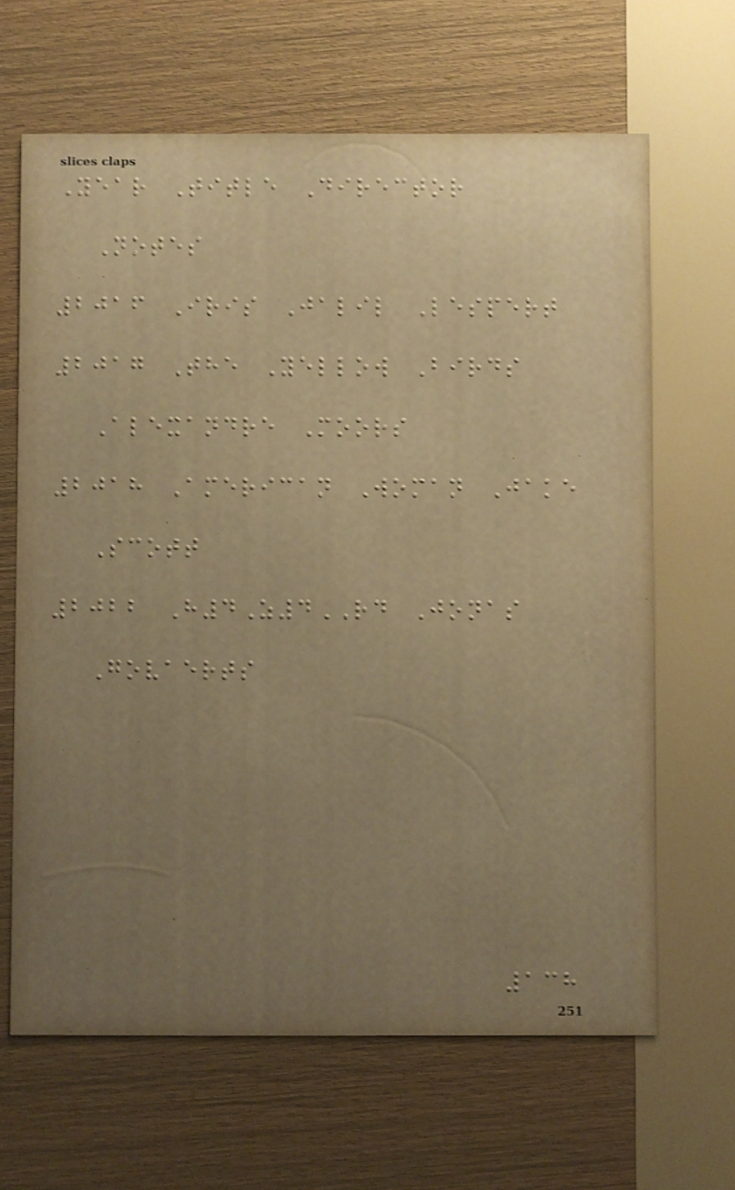Year Title Director
Notes
2016 Iris Jalil Lespert
2017 The Yellow Birds
Alexandre Moors
2018 American Woman Jake
Scott
2022 H4Z4RD Jonas
Govaerts
138
